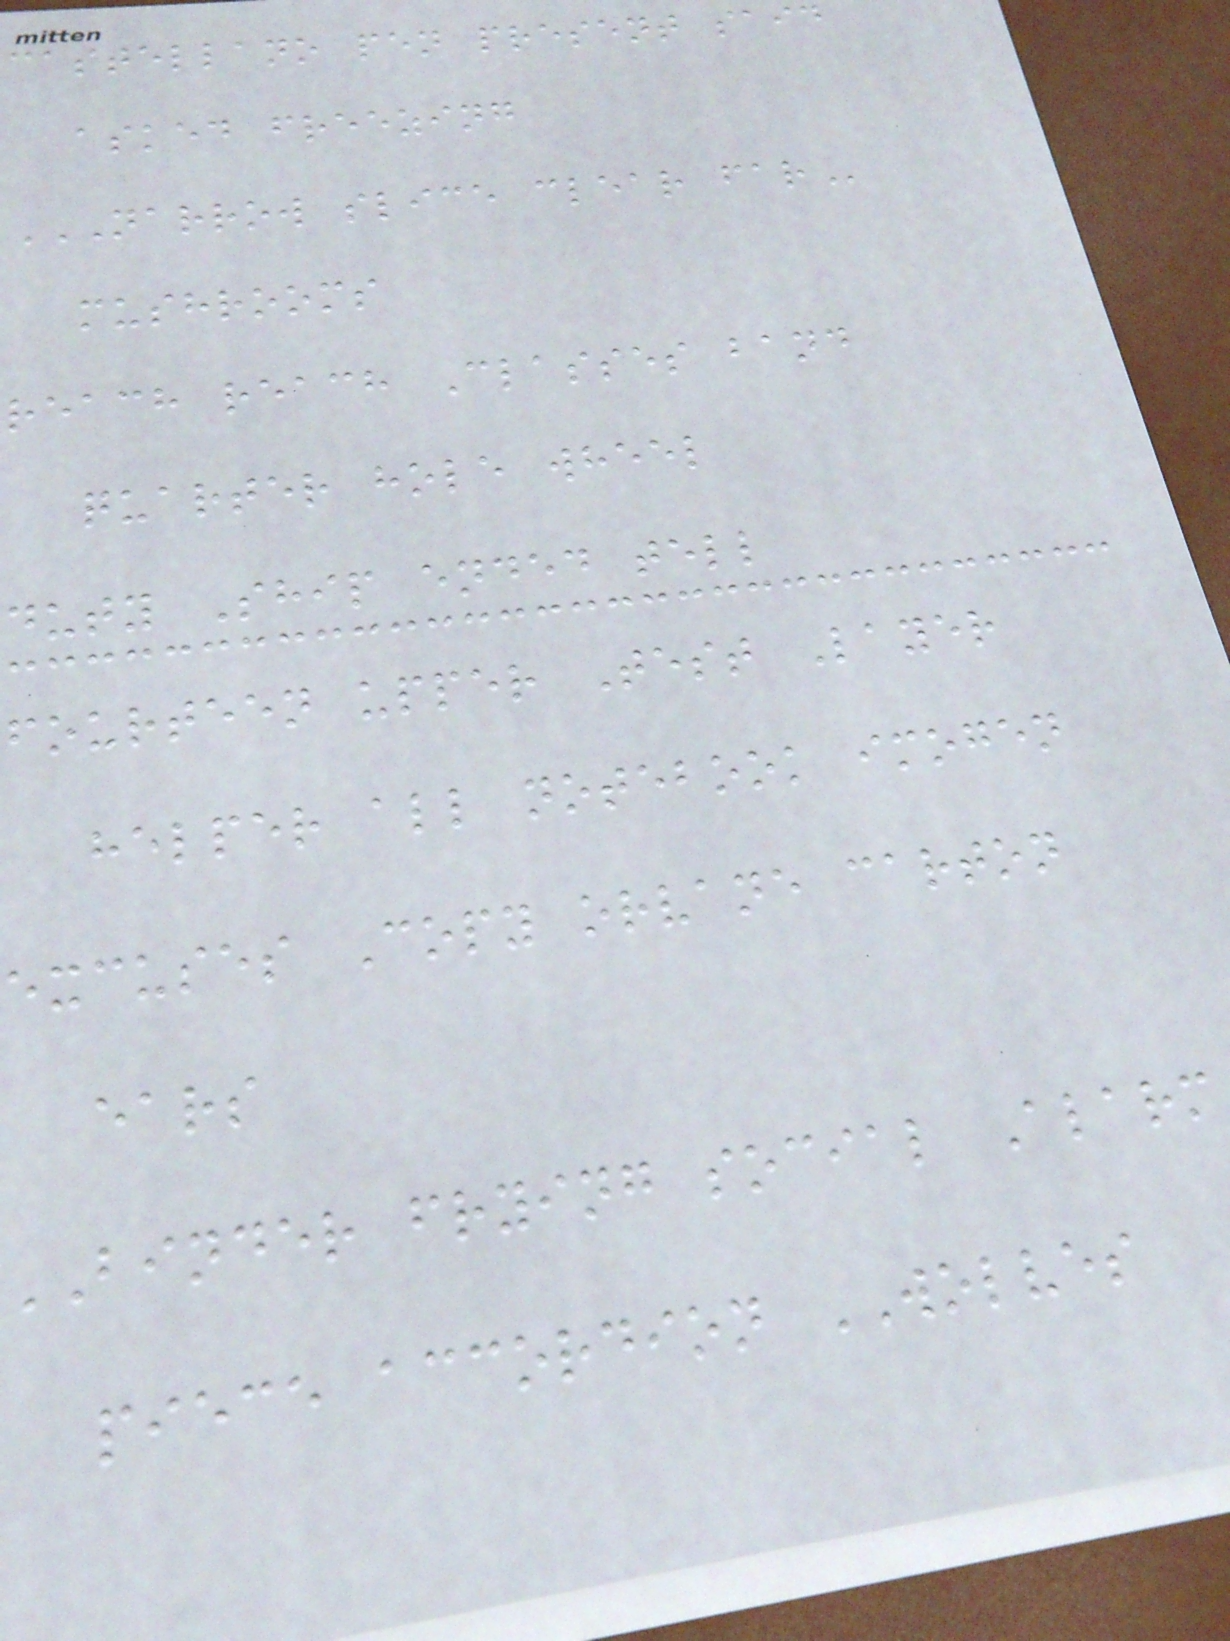castellano pen present said
asked freezing
NARROW SLICE CLEAR FAR
mushrooms
reach reach Classes band
quarter hole wheel
duty Ship ended tell
fourteen upper Test Layer
helper all notebook imogen
excuses Copy orvane carton
ears
BINDER frying social Alarm
piece accordion WOLVES
